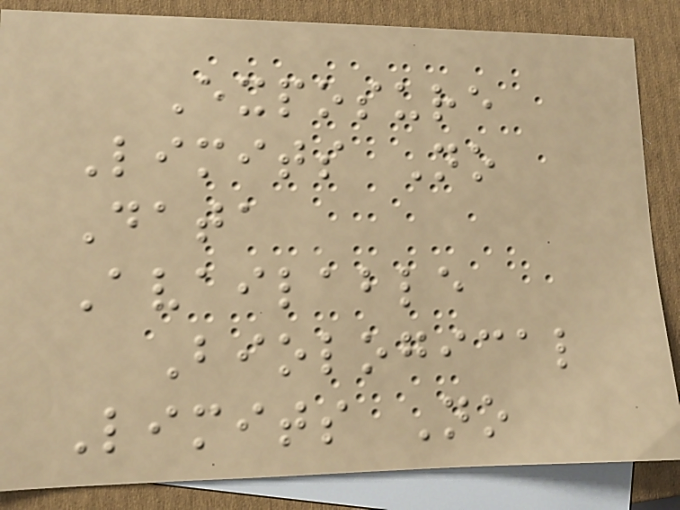Exposure
Limits No
Data
Available
Biological
Limits No
